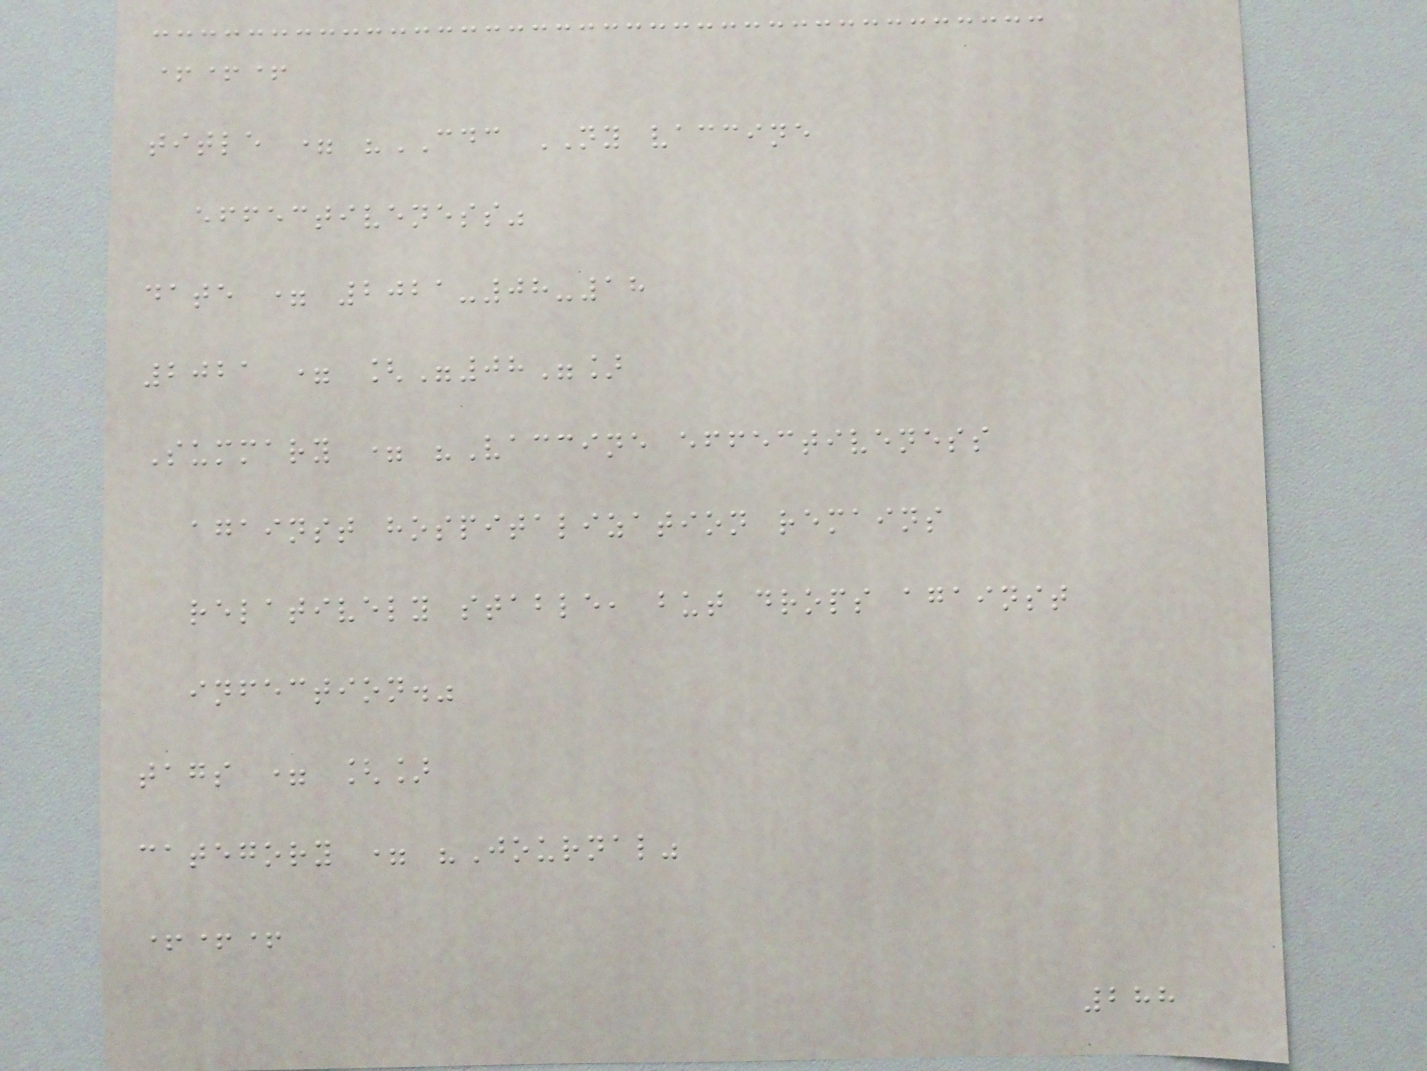+++
title = "CDC NY vaccine
effectiveness"
date = 2021-08-18
2021 = ["08"]
Summary = "Vaccine effectiveness
against hospitalization remains
relatively stable, but drops against
infection."
tags = []
category = "Journal"
+++
288
